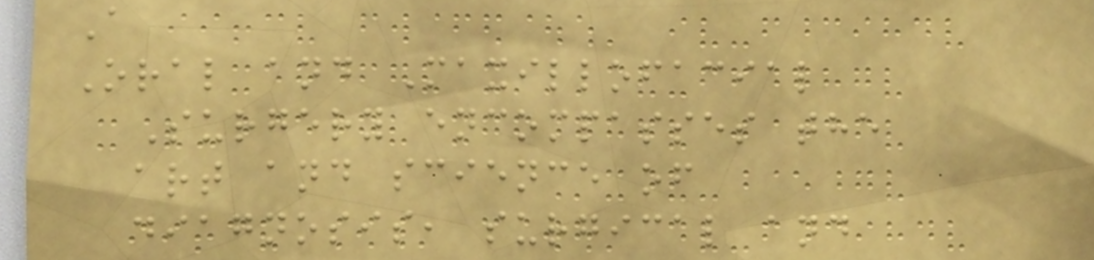A
Oral and Maxillofacial
Surgery encompasses the
art and science of
diagnosis, surgical and
